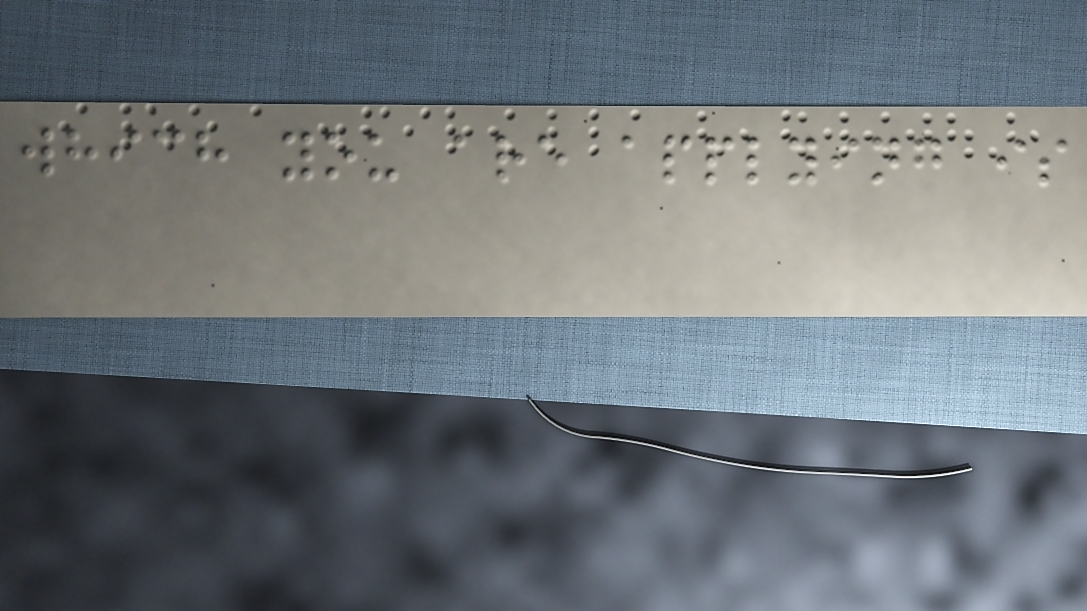which you are applying is
